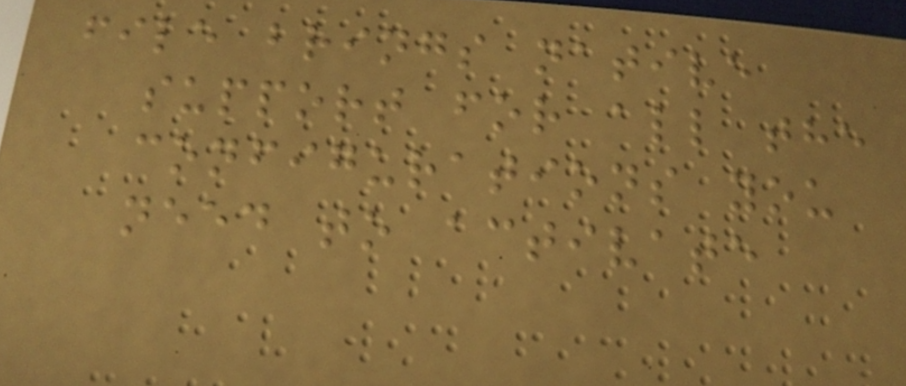file brings native
support for all the
configurations you
need to activate
